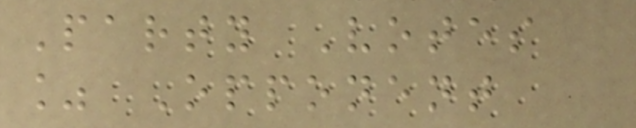Party Votes
% Opponent
